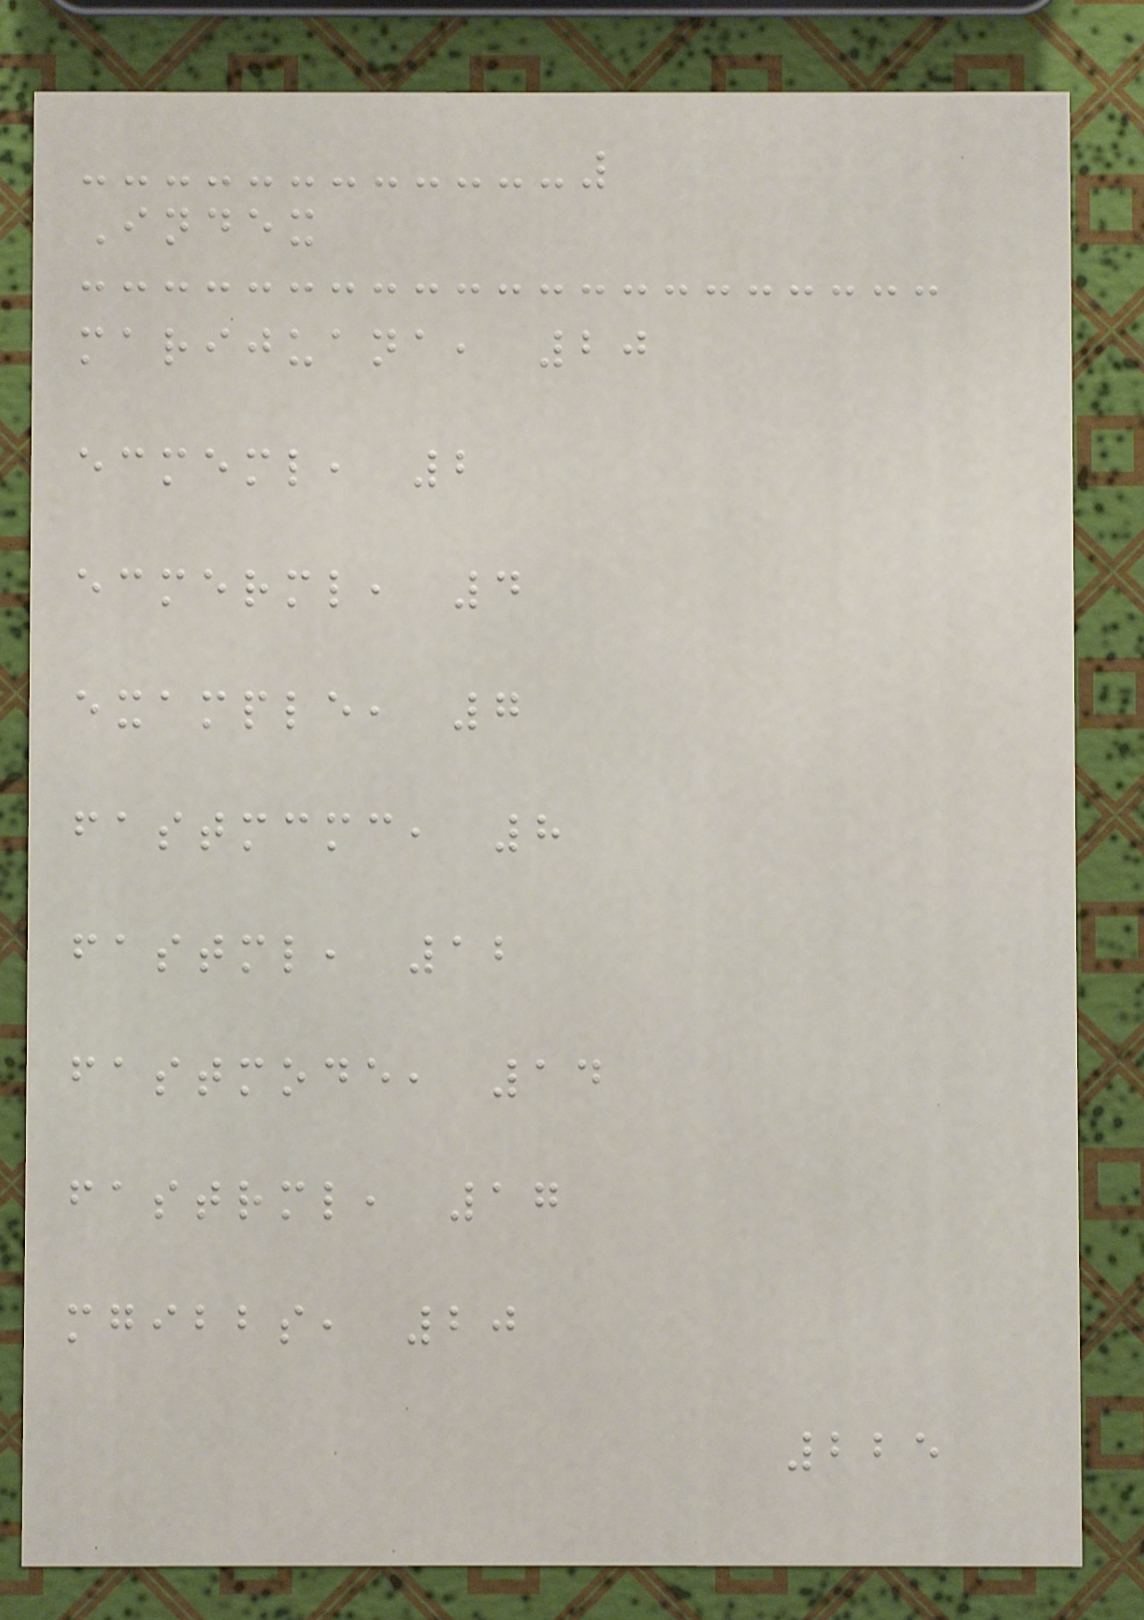Index
marijuana, 20
ecmeml, 2
ecmerml, 4
example, 7
fastmcmc, 8
fastml, 12
fastmode, 14
fastrml, 17
mgibbs, 20
225
